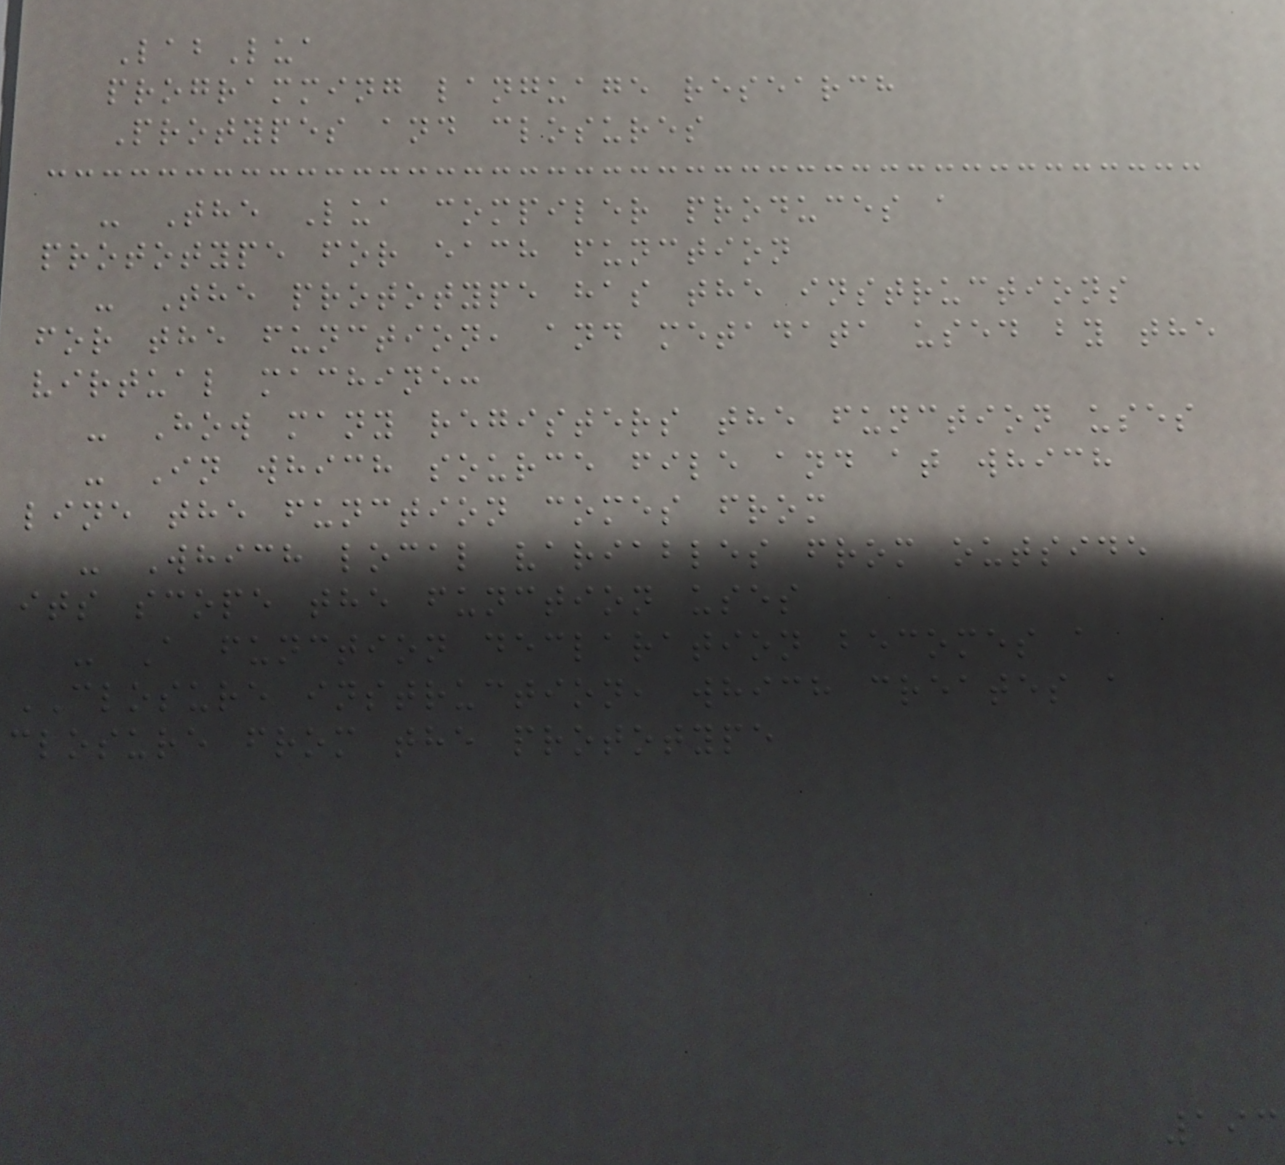LabLua
programming language research
Protypes and closures
- The Lua compiler produces a
prototype for each function
- The prototype has the instructions
for the function, and metadata used by the
virtual machine:
- How many registers the function uses
- In which source file and at which
line the function comes from
- Which local variables from outside
its scope the function uses
- A function declaration becomes a
CLOSURE instruction, which creates a
closure from the prototype
193
